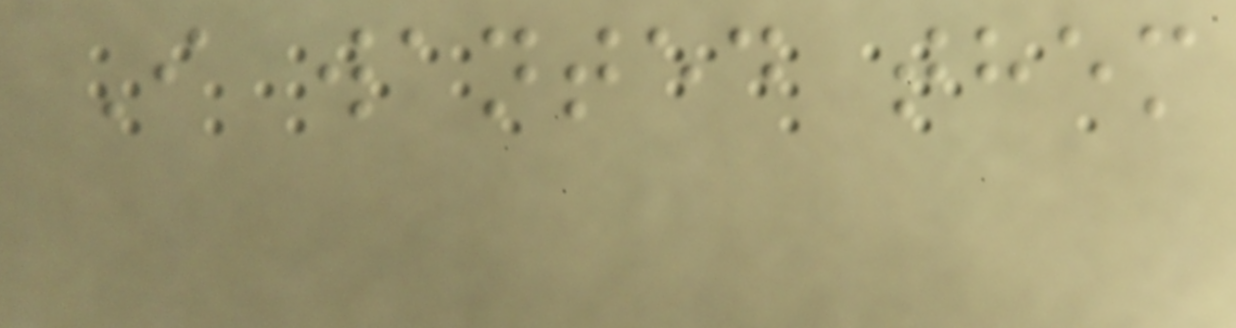I wanted them
